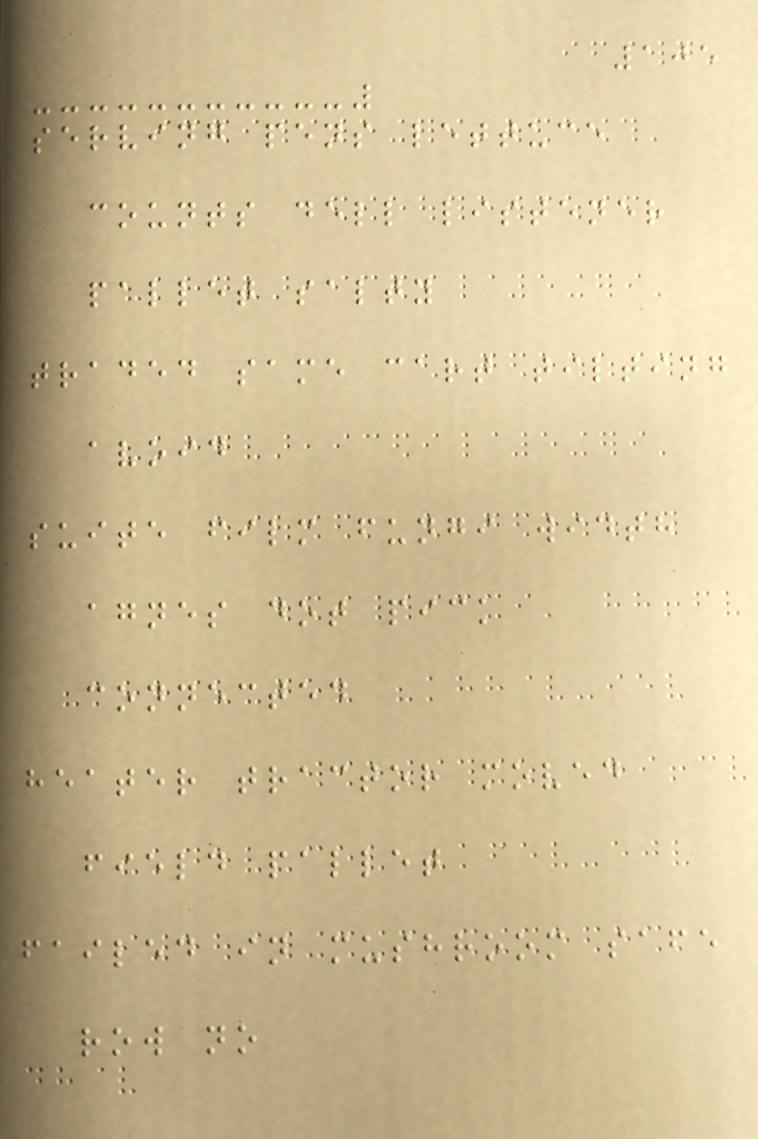105
serving pens lettuce
counts dell listener
pallet salty
traded same cart tilting
avoid
suite film fungi width
agnes dot pick
connected
heater tractor moved
field pallet
failed in mushroom safe
row no
